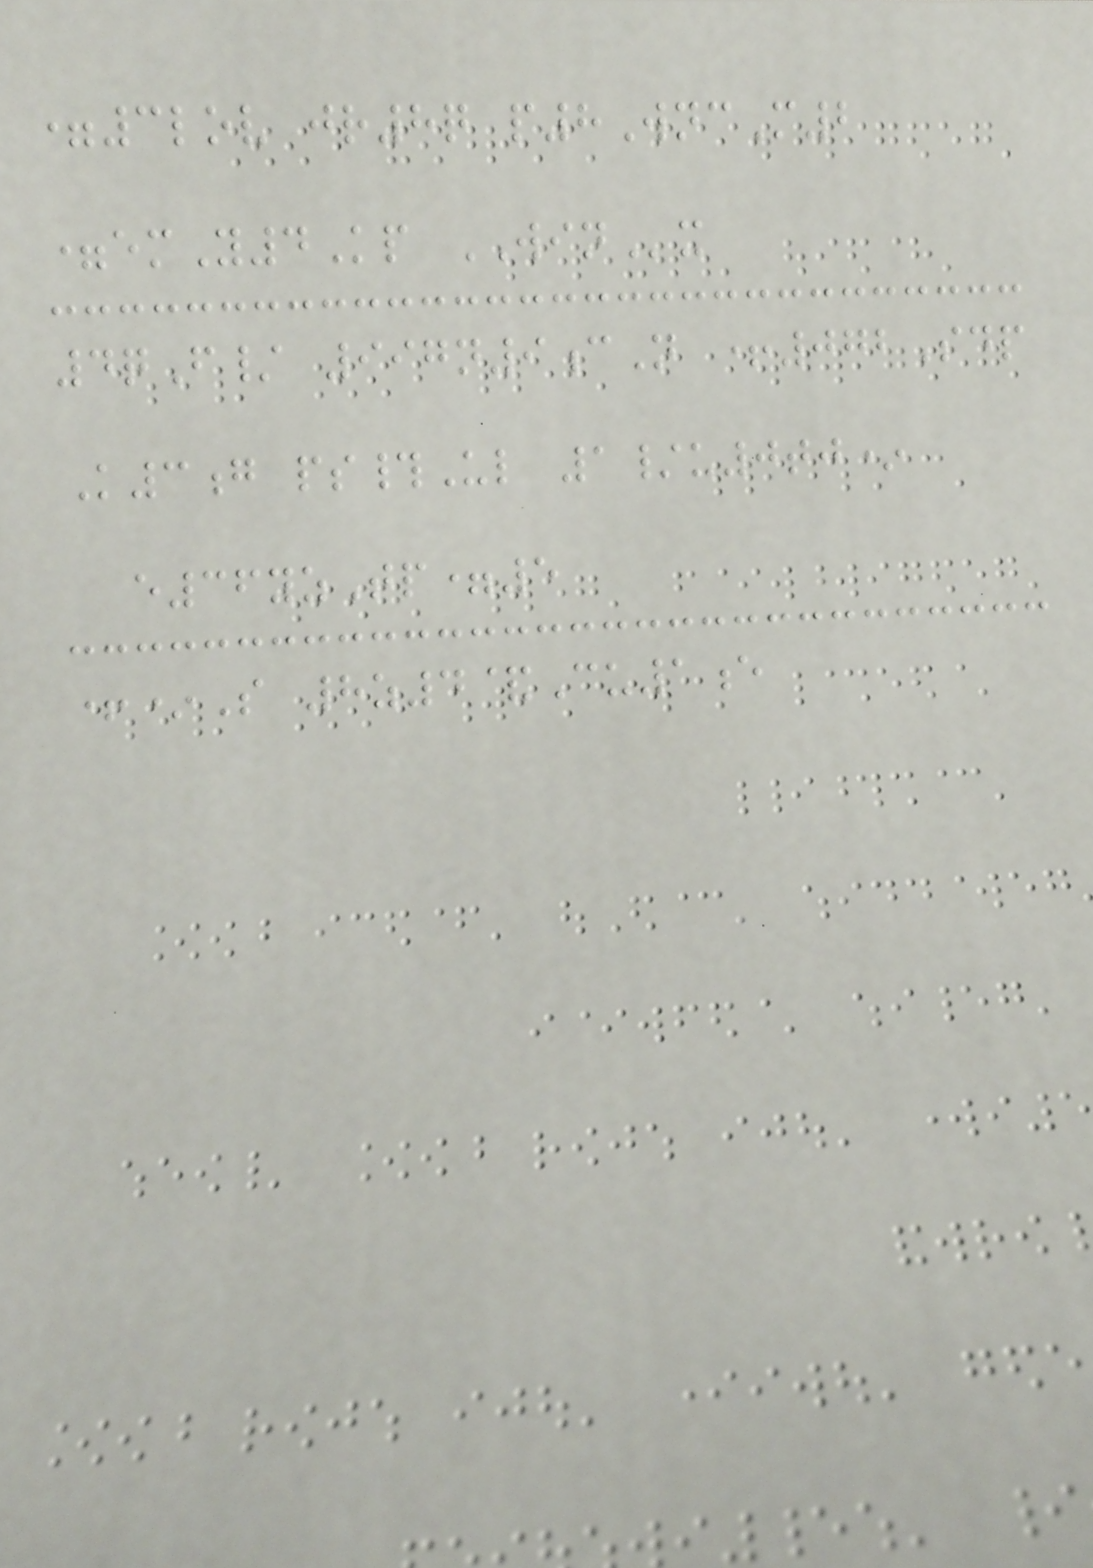=3lov jr8q p8WncM2
=emY4Kp WINx
4qF/ 997n9cN +072Sdp
K3g ps#Ul 1/u0tj*
e36yzTp=5
+*S 8z4&Cu1e
